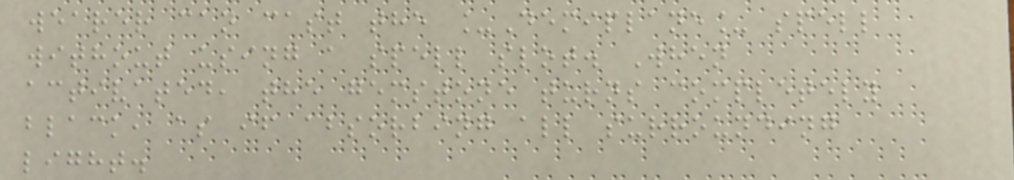wearer can cast the _Demiplane_ spell
without using a spell slot. When
activated, the gemstone turns completely
black, as if absorbing all surrounding
light.
